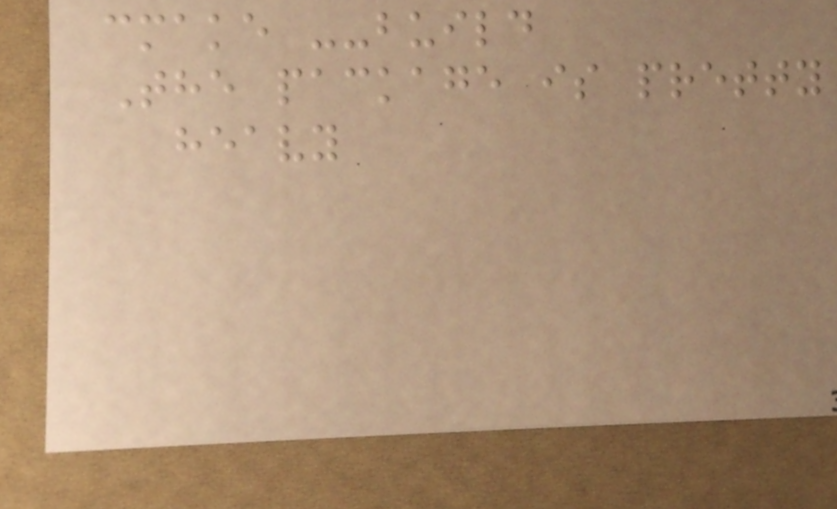cmake --build
The package is pretty
heavy
